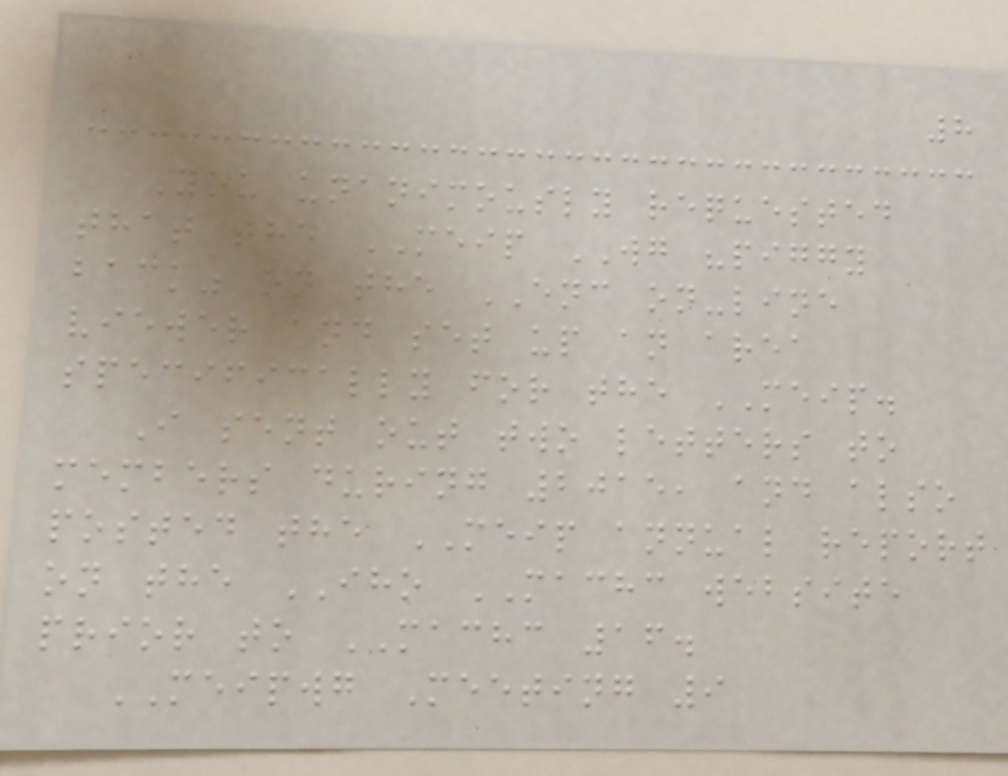8
You unanimously requested
that the MEIP WG "piggy
back" on the ENC on-line
viewer and set up an area
specifically for the MEIP.
I sent out two letters to
members during 2015, and also
posted the MEIP annual report
on the IHO MACHC website
prior to MACHC 16.
MEIPWG Meeting 9
